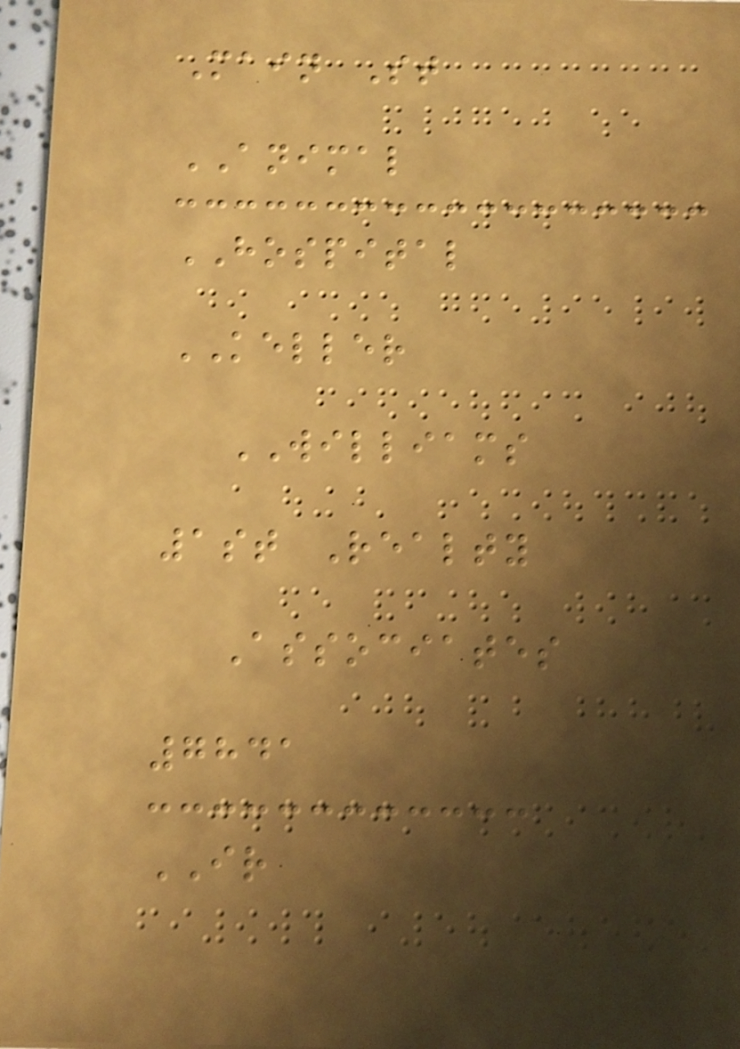Main St
ANIMAL
HOSPITAL
KELLER
WILLIAMS
1st Realty
Associates
7841
IR
